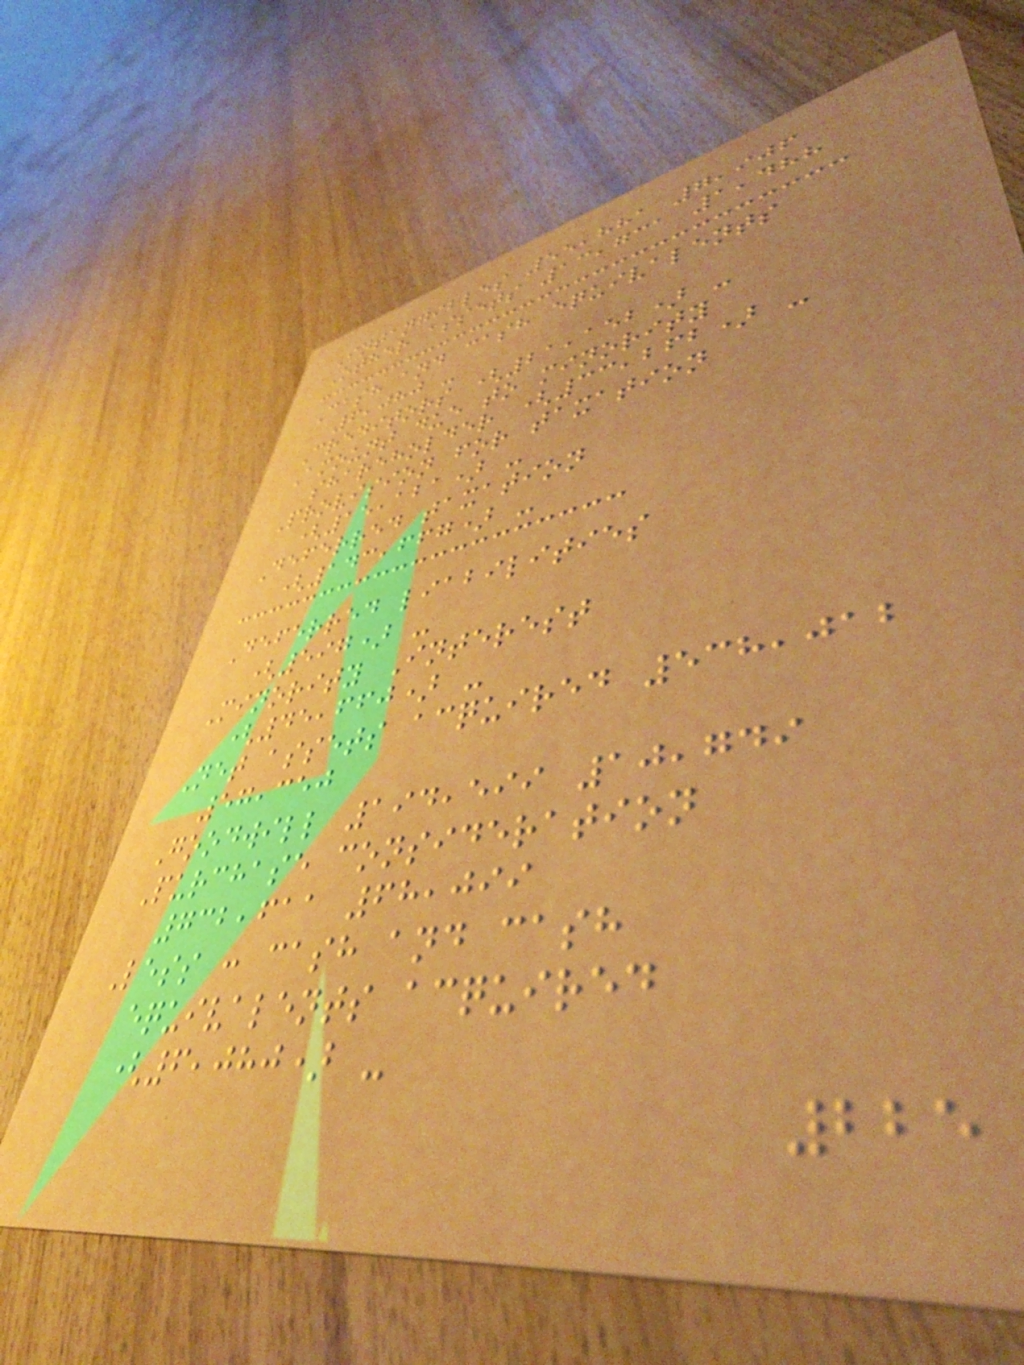Intangibles 55,881 7,906
Other assets 13,731 1,488
Cash and cash equivalents
6,080 -
Creditors (21,152) -
Amount due to minority
shareholder (33,262) -
Provision for taxation
(15,121) -
Deferred taxation
(143,667) -
Deferred liabilities
(597) -
Minority Interest
(45,660) -
Net assets acquired 538,012
57,350
Goodwill 194,599 10,749
Purchase consideration
732,611 68,099
Less : cash and cash
equivalents acquired
(6,080) -
225
